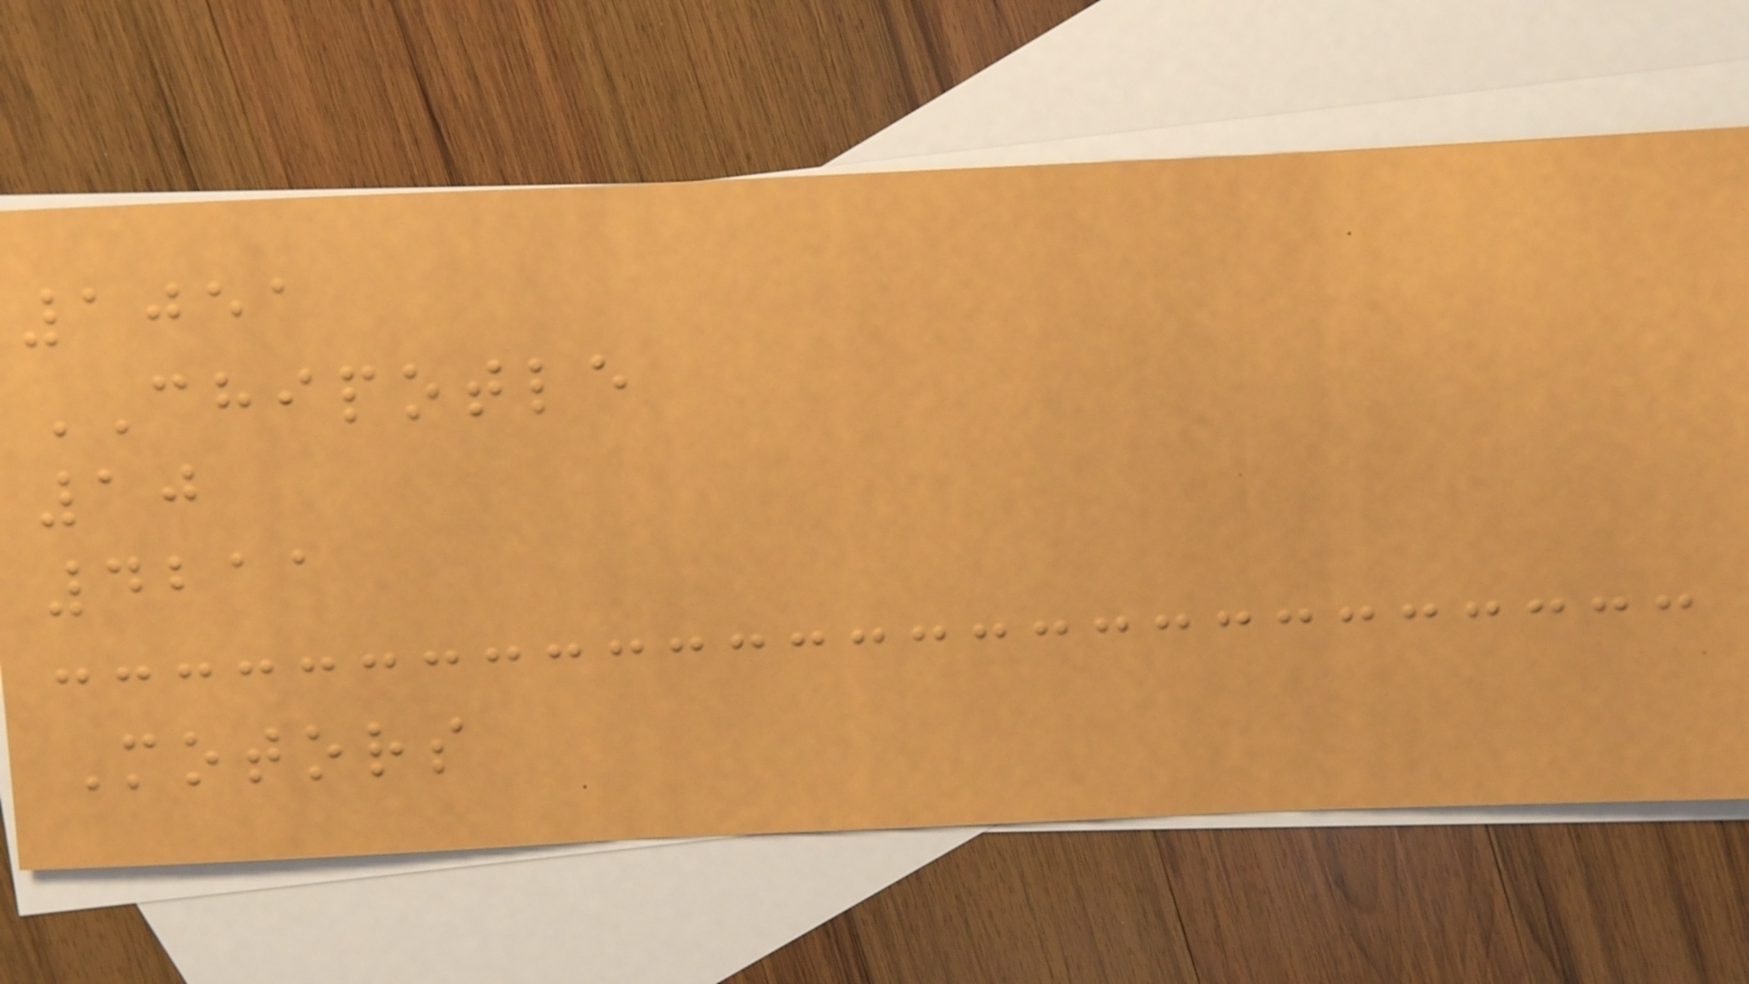1051
CHIPOTLE
10
4211
Motors
